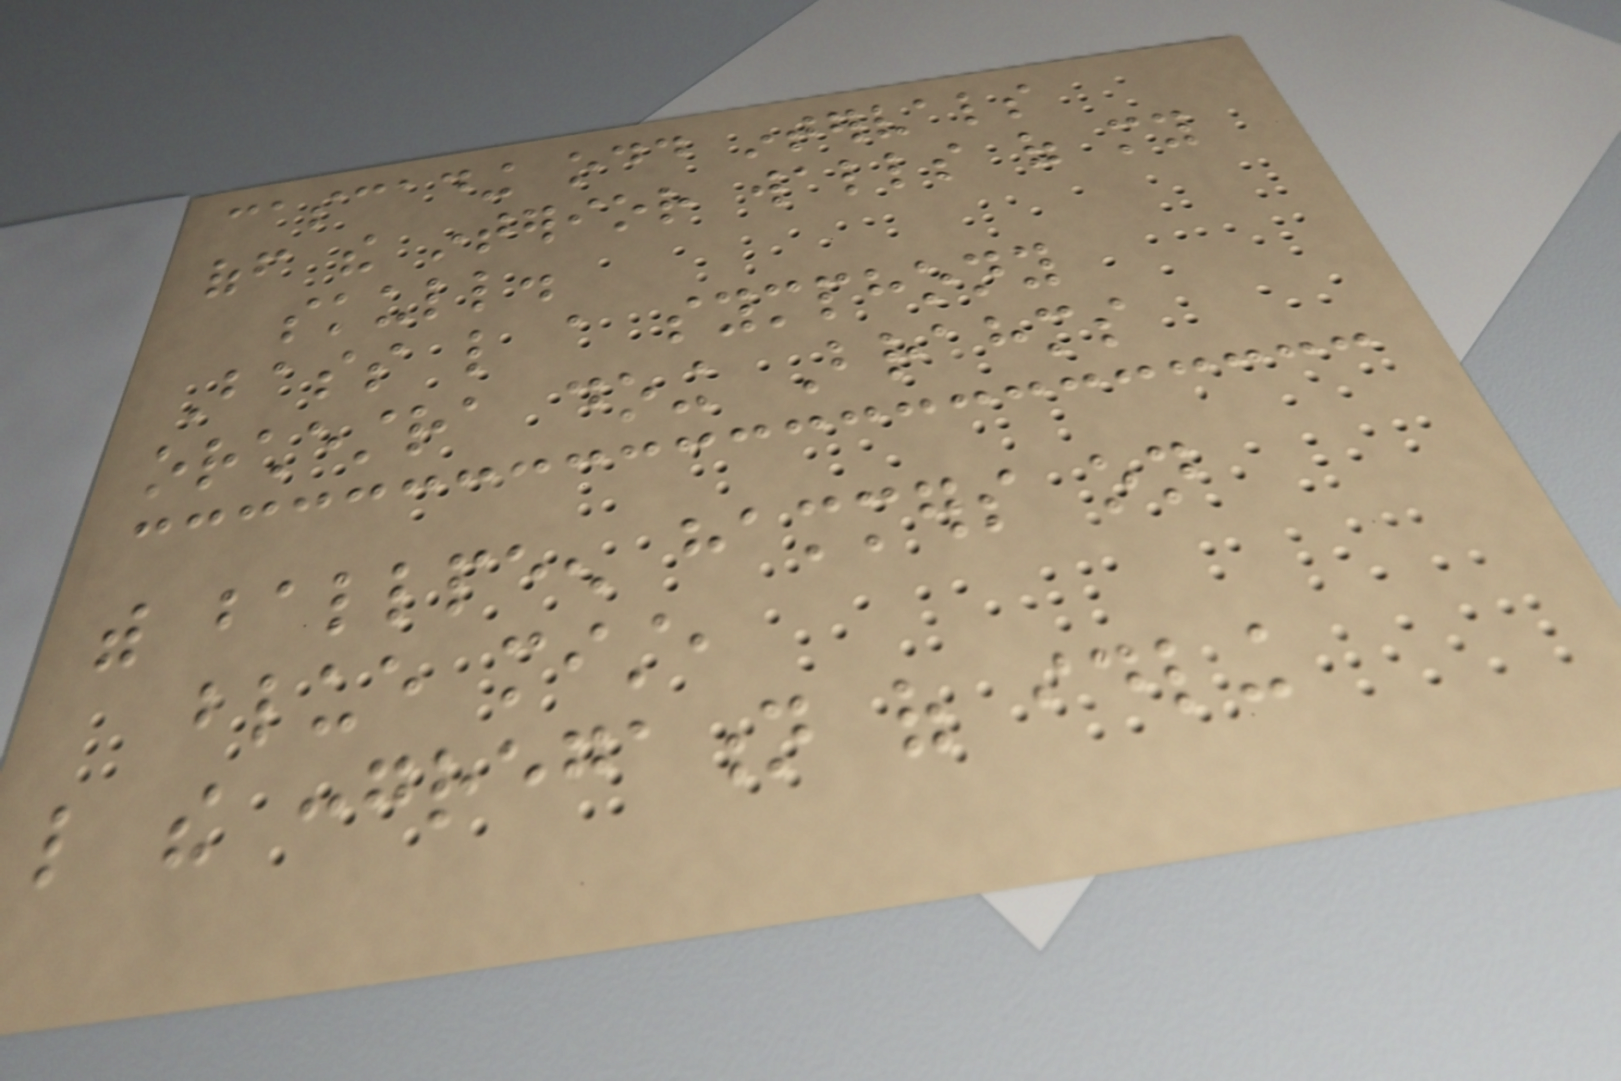cascading odd intervals
off the interior walls of my
skull.
Bass like a symphony
orchestra doing Brahms
with ballpeen hammers on
blue mist,
like the congregation of idling
